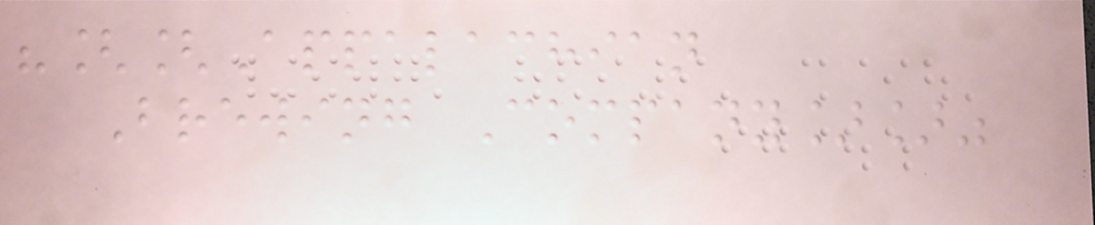"[[Appalachian
Brewing Company]]"
